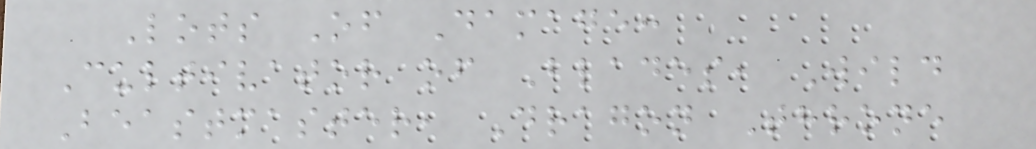Lots Of Damage:
Cultivator of Blades, Wild
Beastmaster, Dragon Throne
